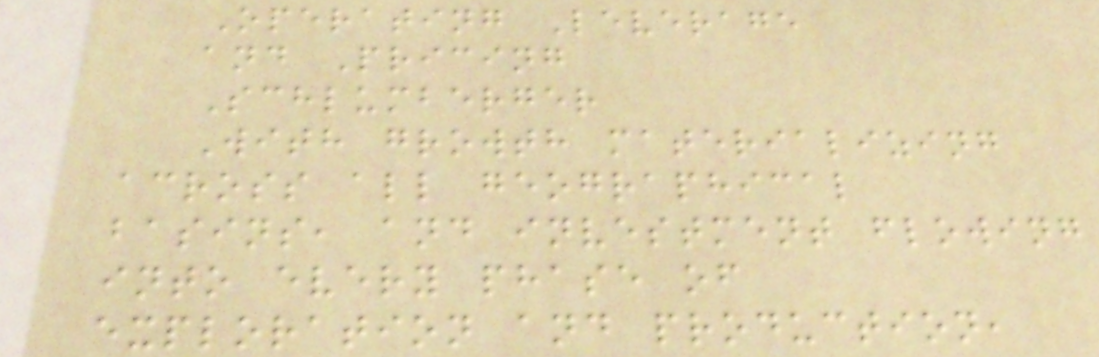Operating Leverage
and Pricing
Schlumberger
With growth materializing
across all geographical
basins, and investment flowing
into every phase of
exploration and production,
